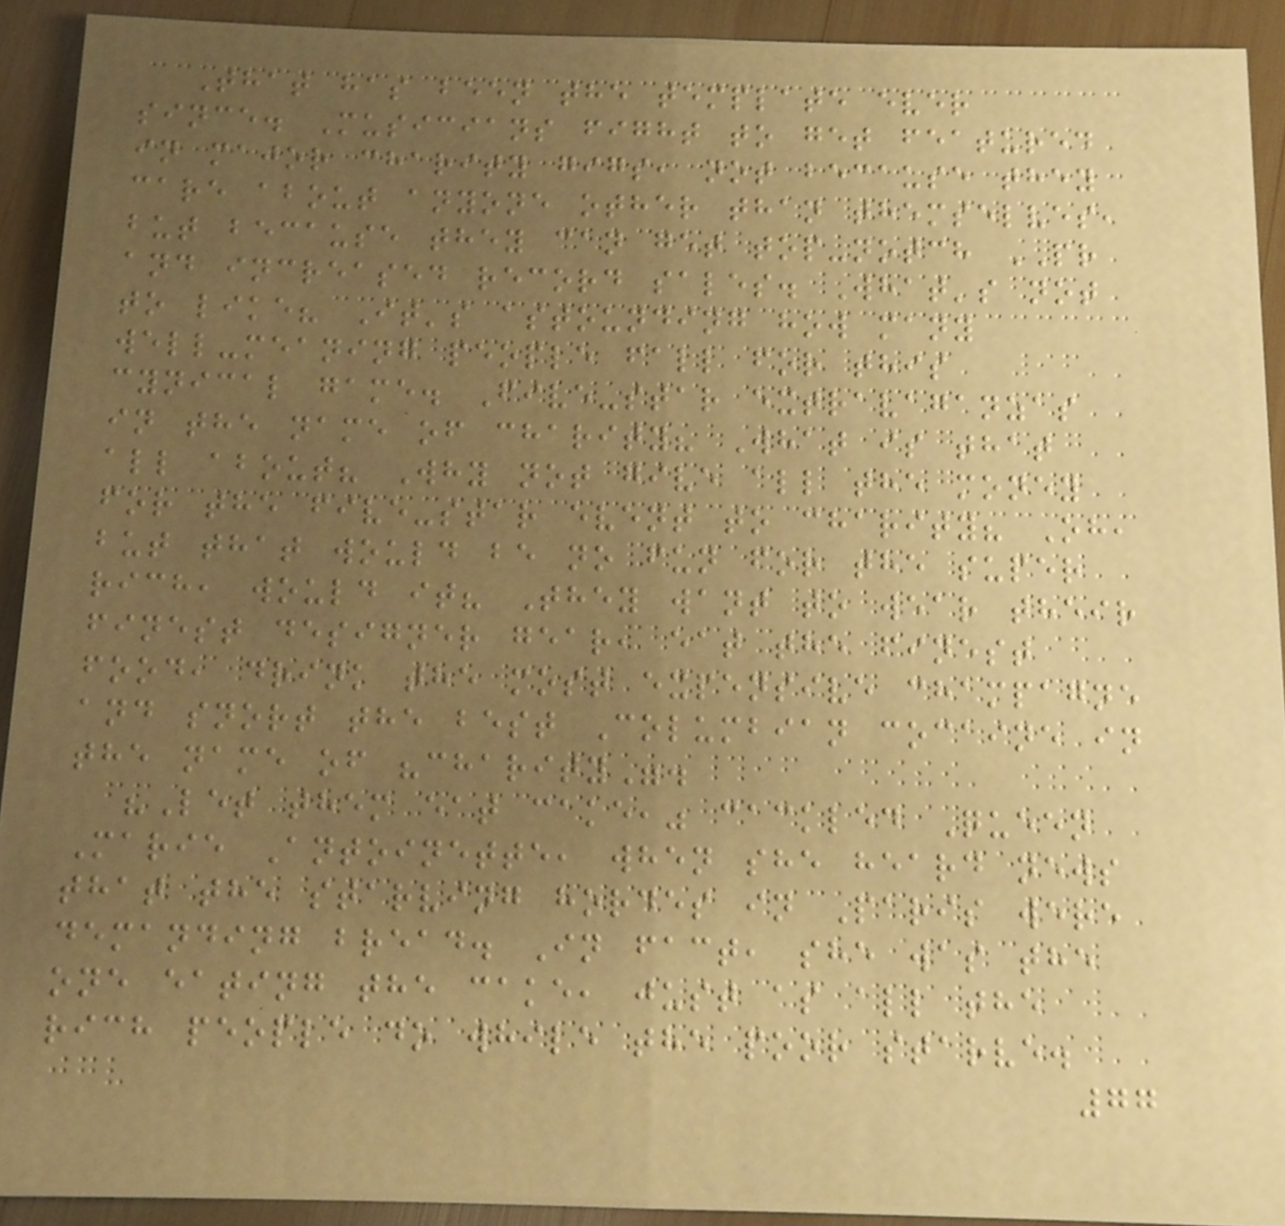That has been the template ever
since. Musicians fight to get featured
in major charity gigs, not because they
care about anyone other than themselves,
but because they can get top-notch PR
and increased record sales. What's not
to like? It's astounding how many
well-meaning people fall for this
cynical game. Five-star extravaganzas
in the name of charity? What is that
all about? Why not give all the money
for the five-star event to charity? Oh,
but that would be no fun for the super
rich, would it? They want to wear their
finest designer gear, eat the finest
food, drink the most expensive champagne
and snort the best Columbian cocaine in
the name of "charity".
"Let them eat cake," cackled Queen
Marie Antoinette, when she heard news
that the starving hordes in Paris were
demanding bread. In fact, she was the
one eating the cake, just as all the
rich people do while the poor starve.
77
